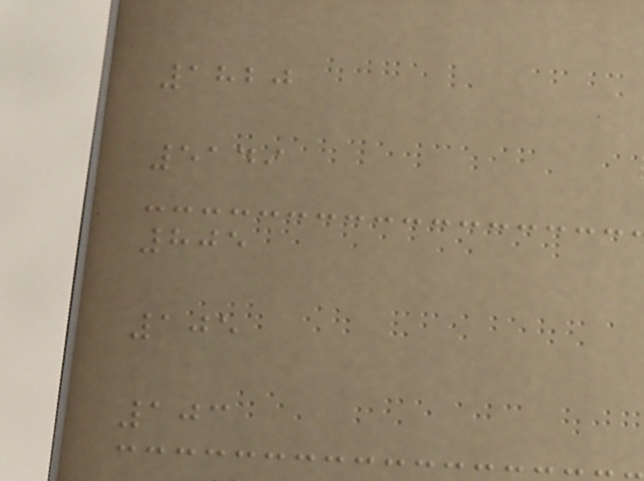1820
5149
805
105
103
